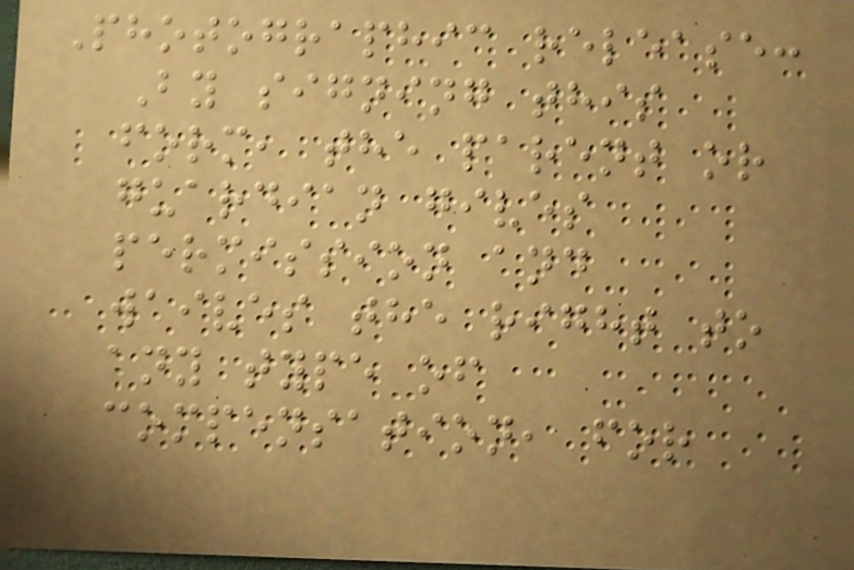Photographic release:
By signing this
form, the parent or
guardian gives
permission and
waives the right to
any type of
compensation, for
